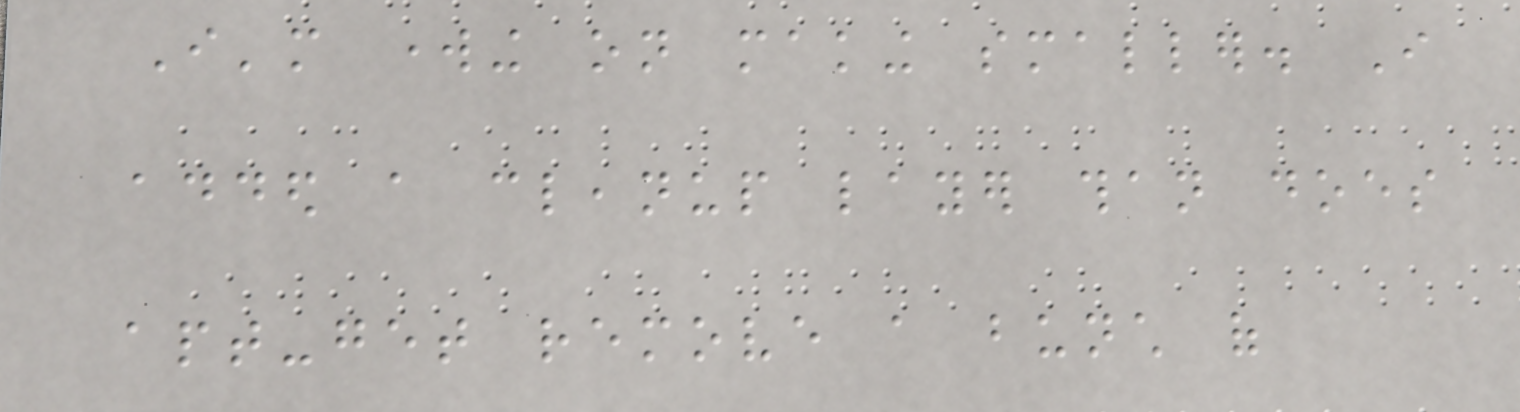I'm working on making smaller. I
added a cleanup layer than does
apt-get remove a bunch of
